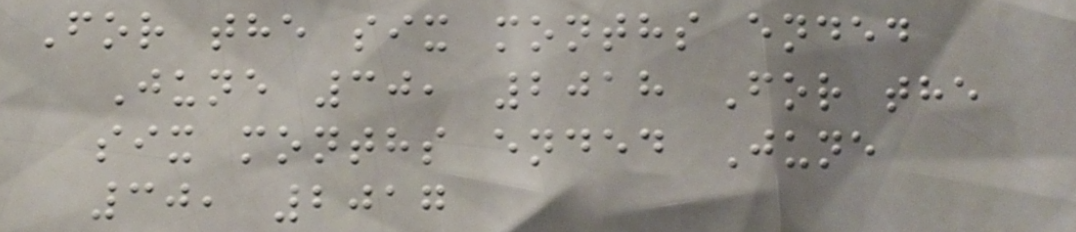For the six months ended
June 30, 2018 For the
six months ended June
30, 2017
